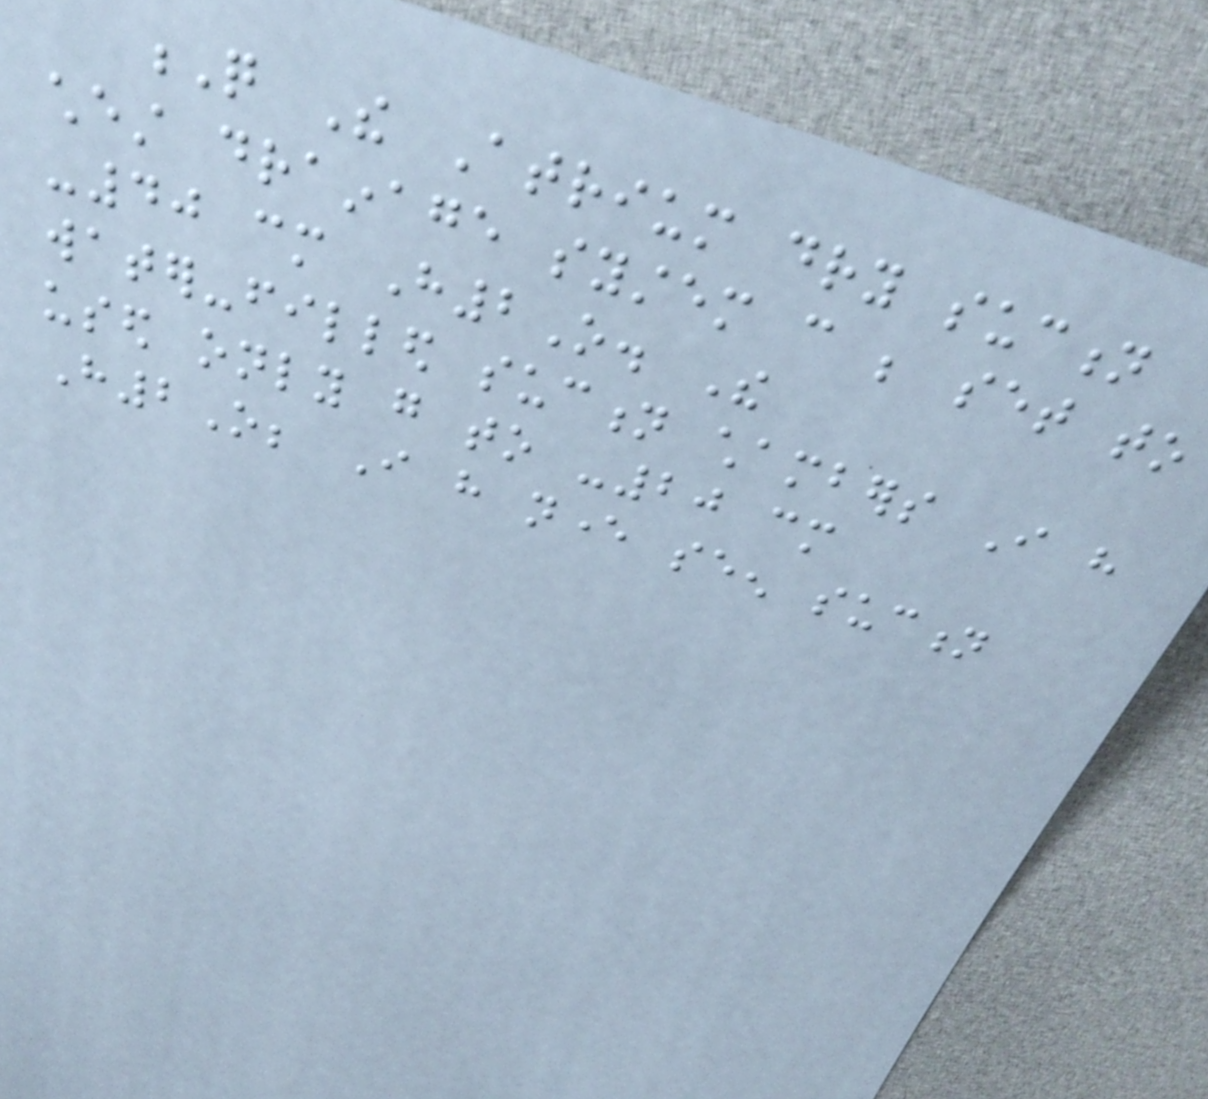Q The Atrium dry suction
chest drainage system can be set to
-40 cm H2O. The
water-filled suction chambers I have
used only go to -20 cm
H2O; I have never seen suction
